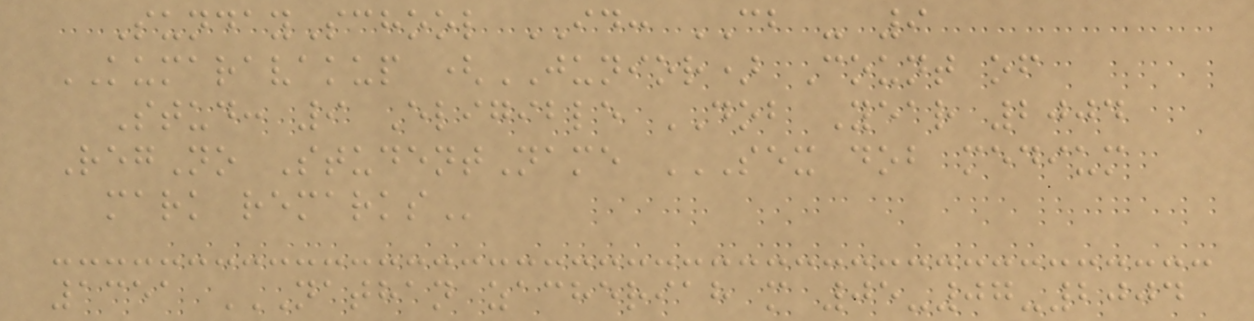SundaySchool ID: CB - 9
KUMARAVAKUP (JUNIOR) Count of
Stud: 9 Eligible DOB Year 2004
RegNo StudentName SEX DOB MEDIUM
MARK REMARKS
1351 NATHAN ZACHERIAH M 05-07-2004
